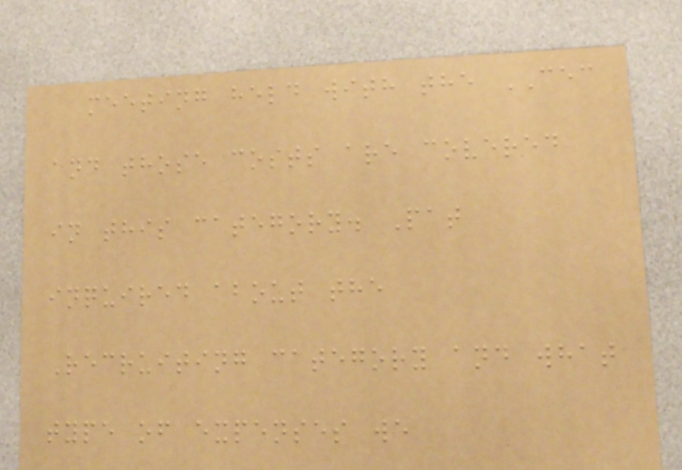meeting held with the CEC
and those costs are covered
in this category. Pat
inquired about the
Recruiting category and what
type of expenses we
